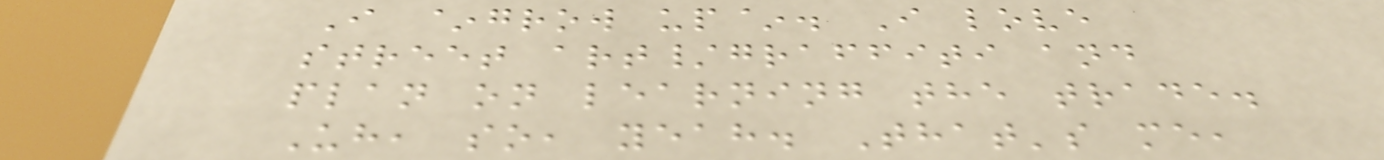I ~grow up~. I love
street art/graffiti and
plan on learning the trade.
Uh, so, yeah. That's me,
